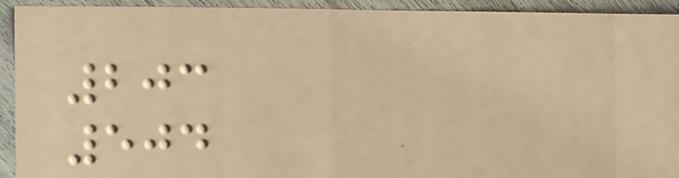203
504
